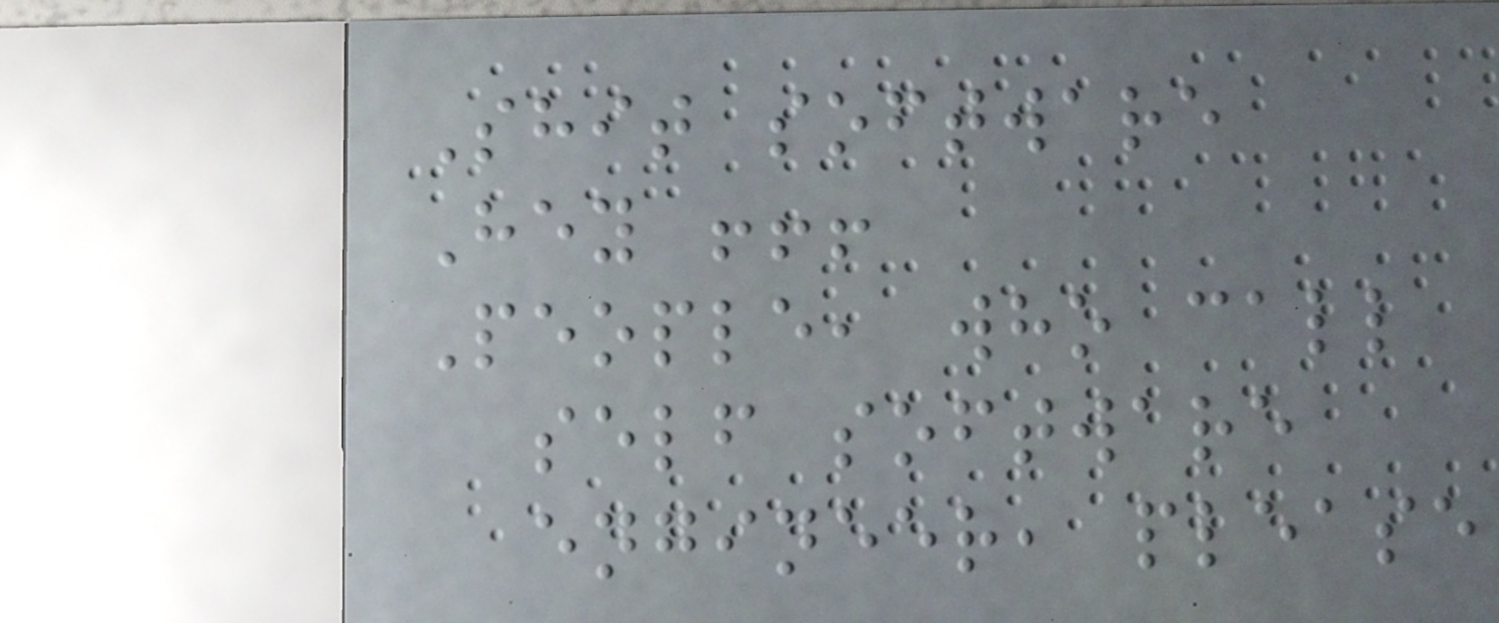Shit software
Hey !!!
People, who call
self software
engineer, please
